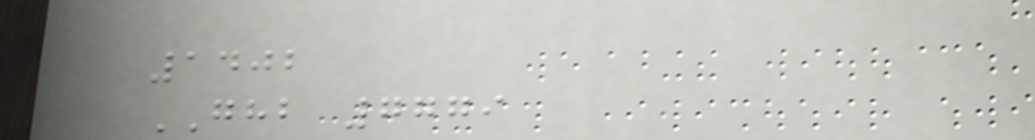1402
GHB 7779
